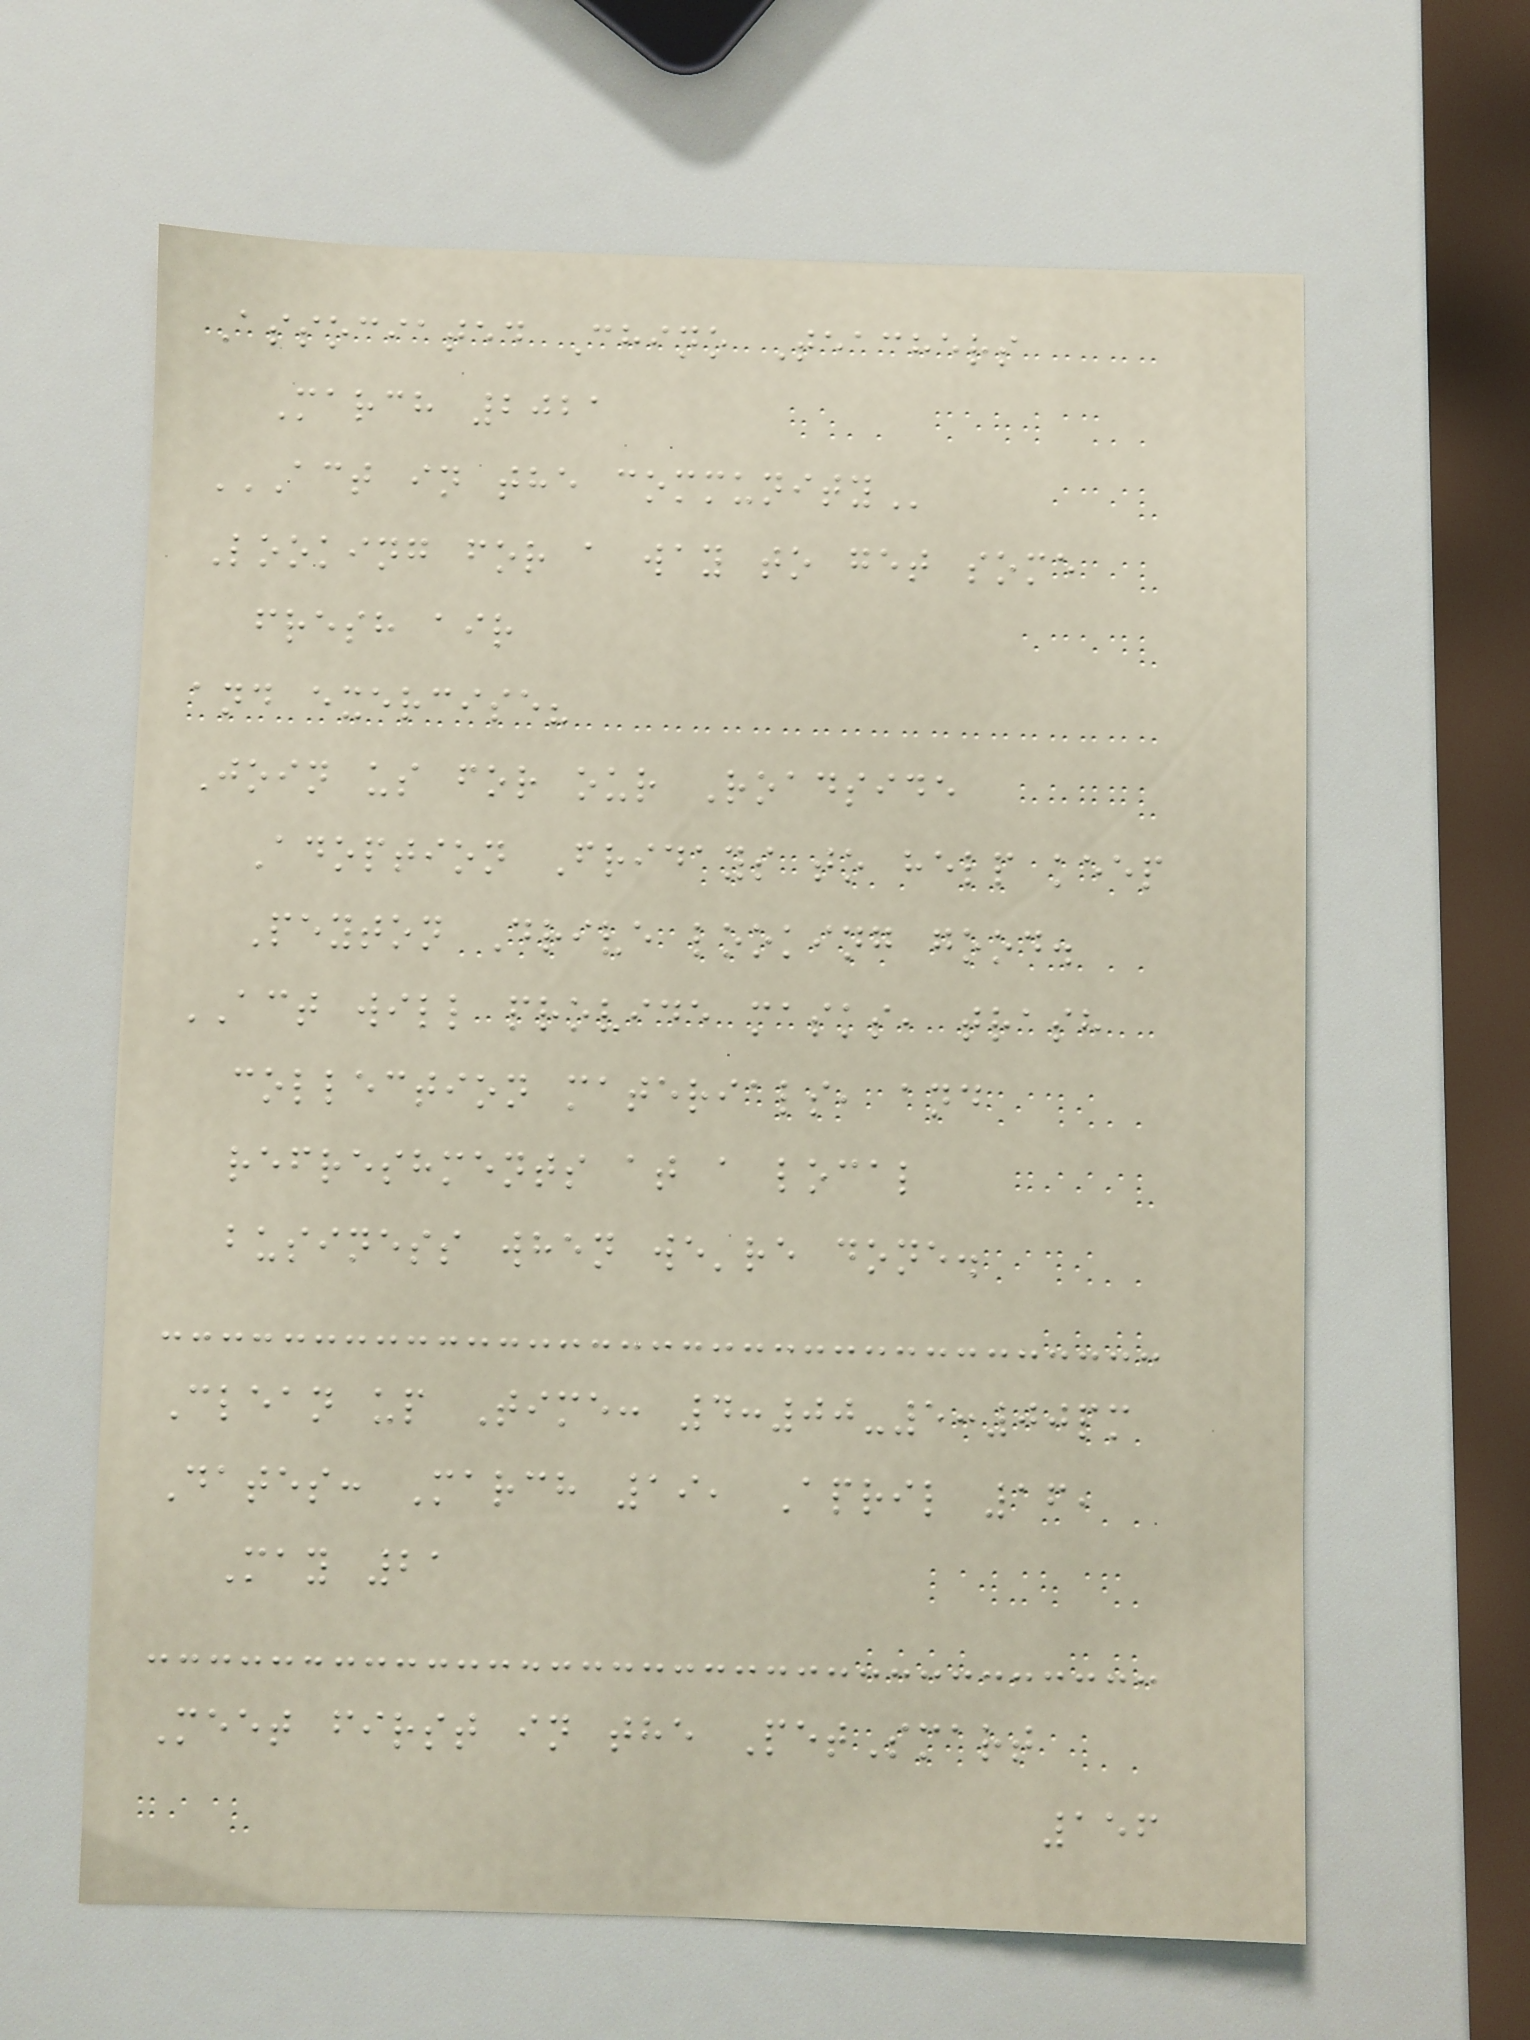Associated Chino Teachers
March 2021
ACT IN THE COMMUNITY
Looking for a way to get some
fresh air
and exercise?
Join us for our Roadside
Adoption Fridays to help keep
Peyton Drive looking good.
ACT will provide masks, trash
collection materials, and
refreshments at a local
business when we're done.
Clean up Time: 4:00-5:00pm
Dates: March 19, April 16,
May 21
Meet first in the PetSmart
156
